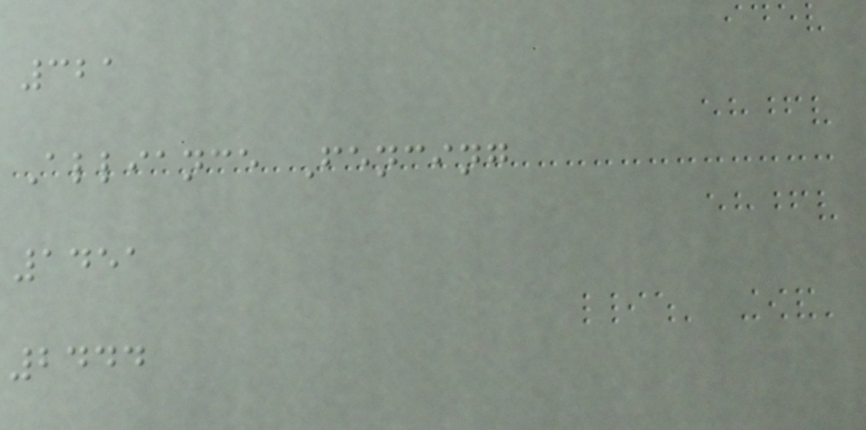321
Alliance Fencing
1451
2444
